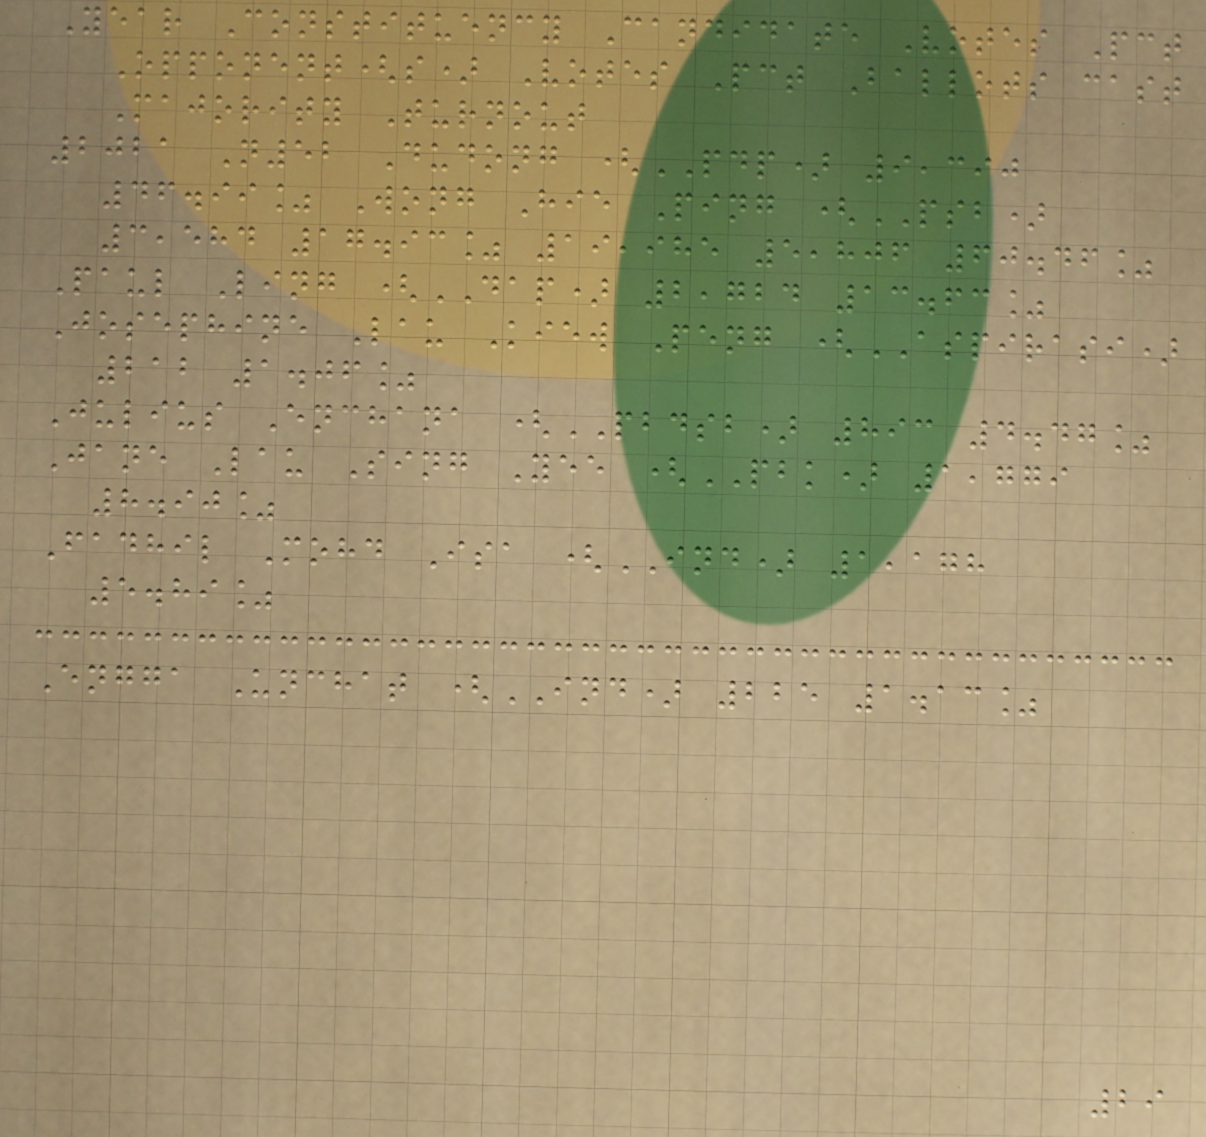Year Constituency Candidate Votes Pct
Opponent(s) Votes Pct Ballots cast
Majority Turnout
2021 N52 Dudong (PDP) 9,390
46.99% Wong Hie Ping (PSB)
3,584 17.93% 19,985 5,806 60.46%
Paul Ling (DAP) 2,724 13.63%
Josephine Lau Kiew Peng (ASPIRASI)
212 1.06%
Julius Enchana (PBDSB) 893 4.47%
Jane Lau Sing Yee (PBK) 1,779
8.90%
Fadhil Mohd Isa (IND) 1,178
5.89%
Engga Unchat (IND) 225 1.13%
29
